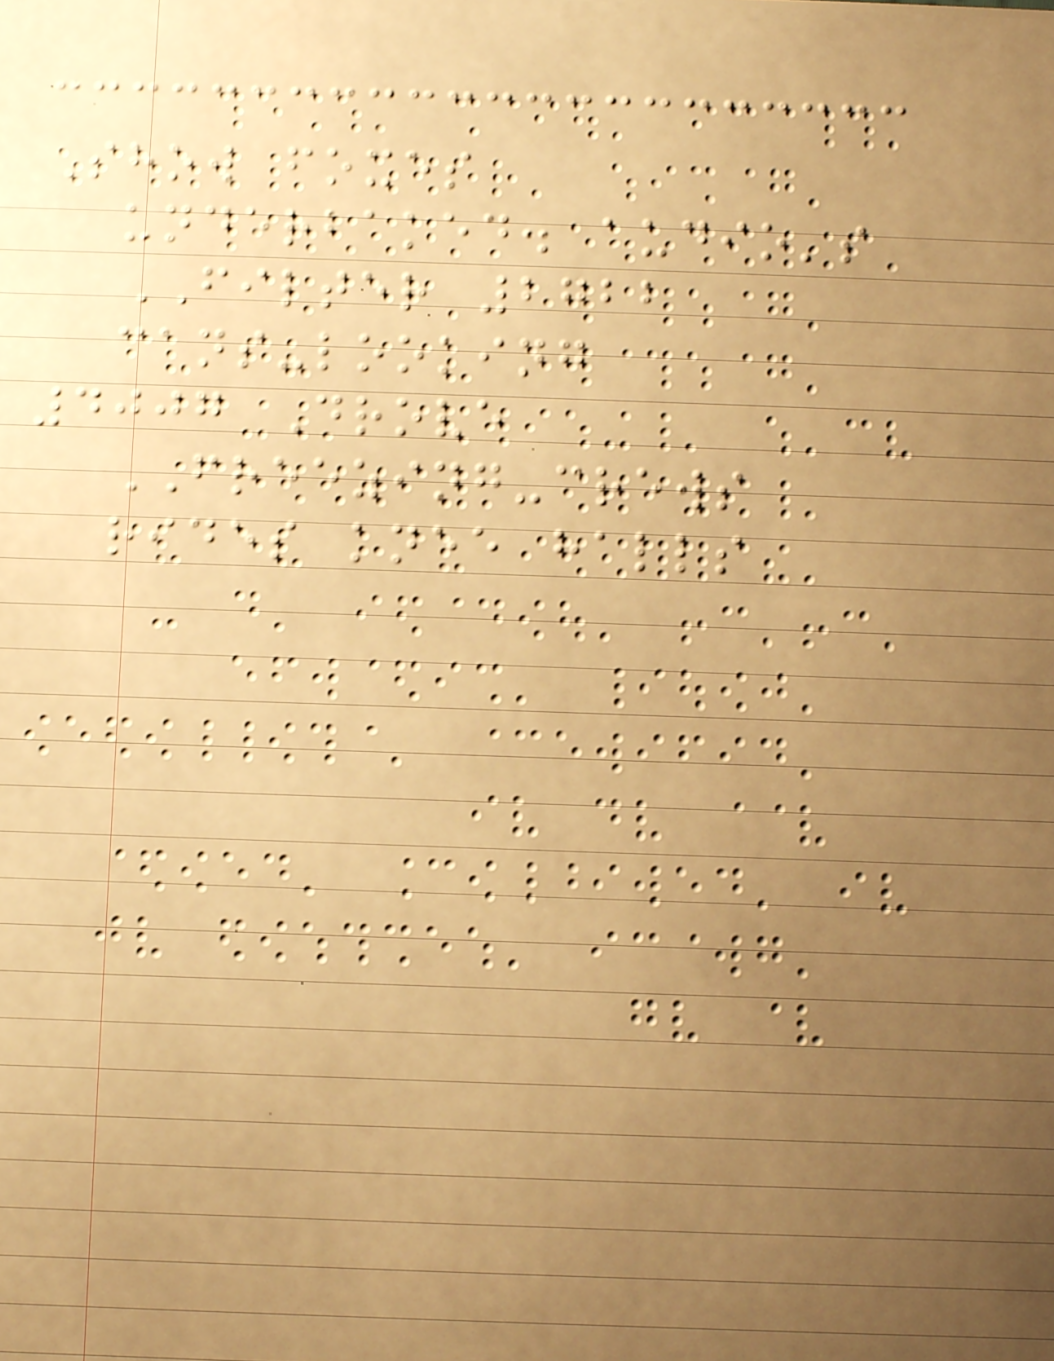Show foxes
underbaked. audio's
FILTER 2722
cans-looking
4007 Drove
FREEZING-crews
rides knee halls
